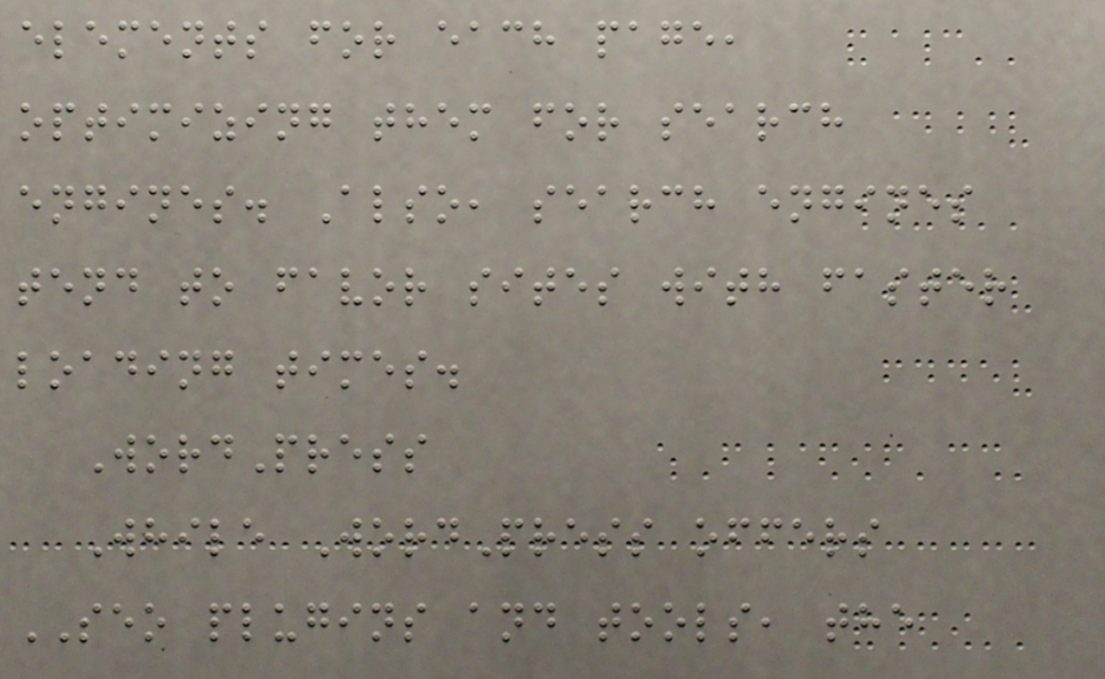elements for each page,
optimizing them for search
engines. Also, search engines
tend to favor sites with faster
loading times.
WordPress
While WordPress offers
SEO plugins and tools, the
